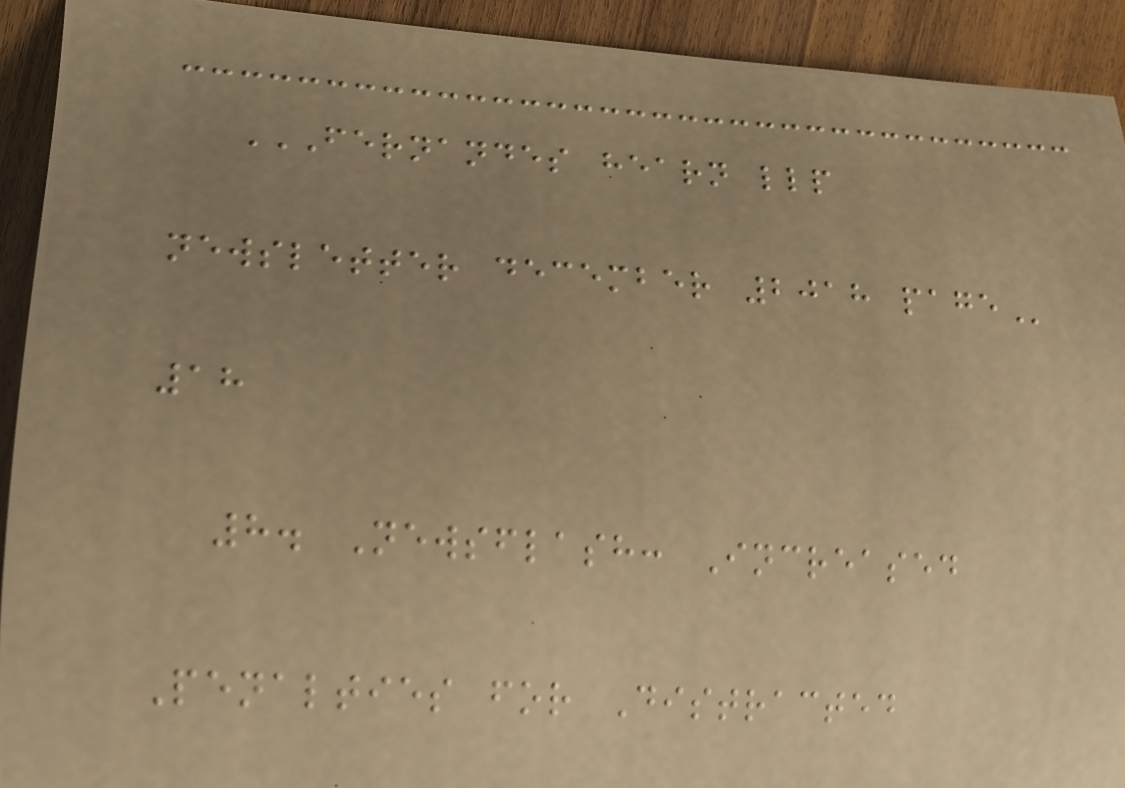FERNANDES HEARN LLP
NEWSLETTER DECEMBER 2018 PAGE
18
8. Newsflash: Increased
Penalties for Distracted
